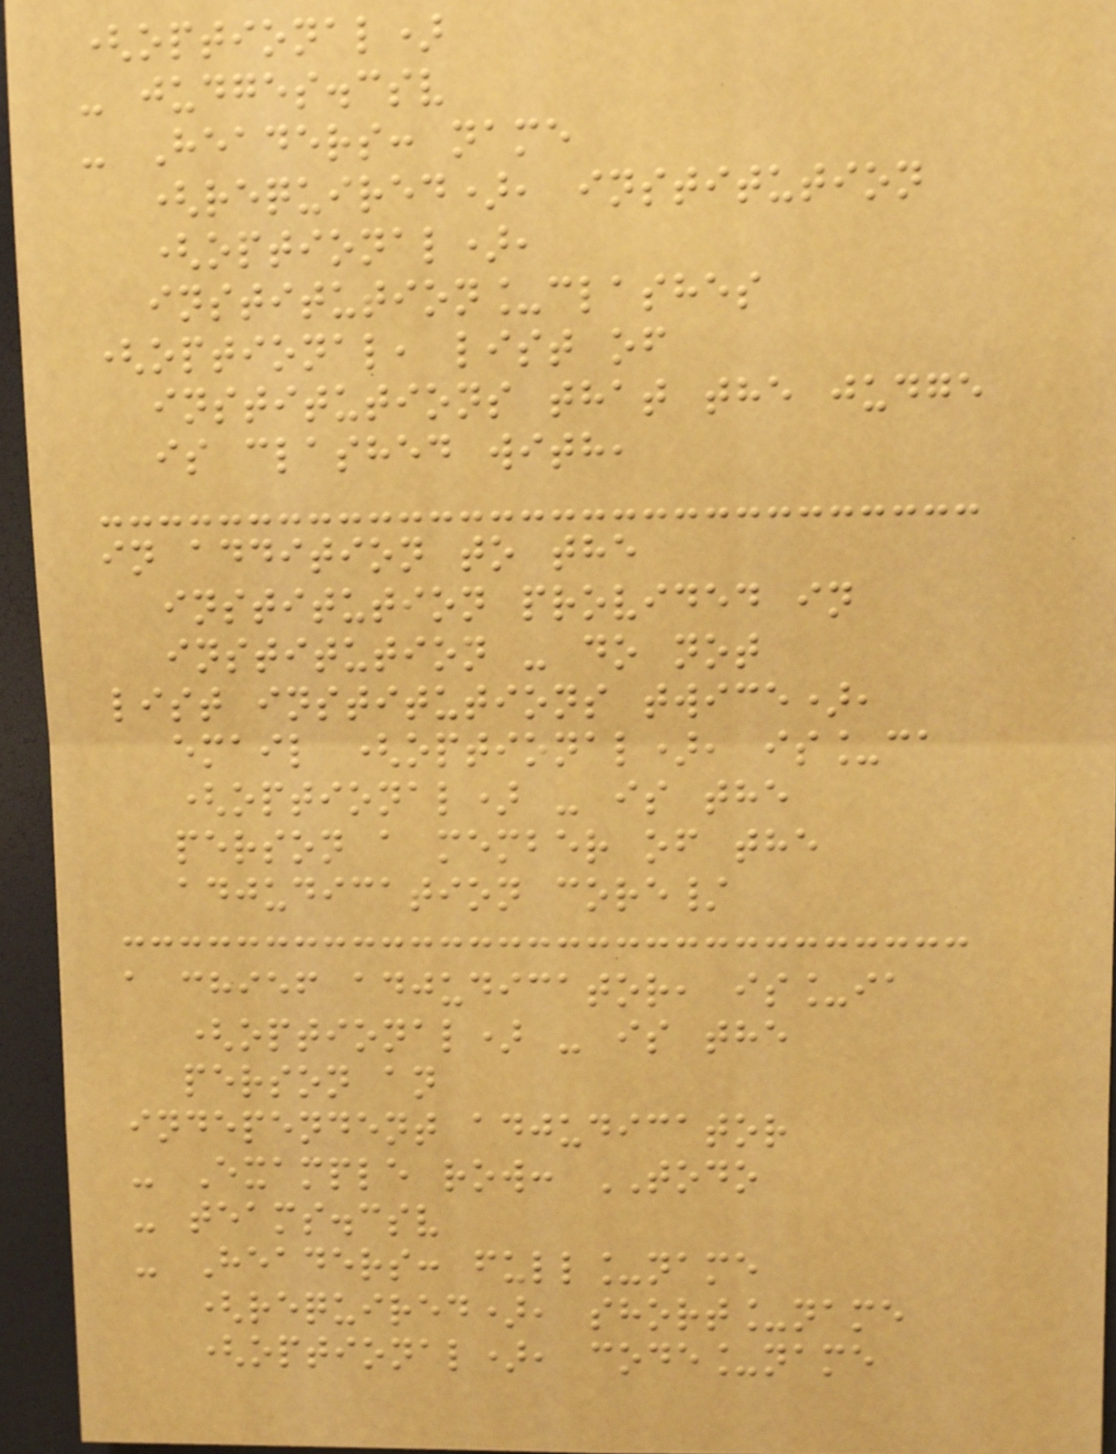(optional)
- judges.csv
- Headers: name
(required), institution
(optional),
institution_clashes
(optional, list of
institutions that the judge
is clashed with,
in addition to the
institution provided in
institution - do not
list institutions twice),
email (optional), is_ca
(optional) - is the
person a member of the
adjudication core/
a chief adjudicator, is_ia
(optional) - is the
person an
independent adjudicator
- Example row: TODO
- teams.csv
- Headers: full_name
(required), short_name
(optional), code_name
